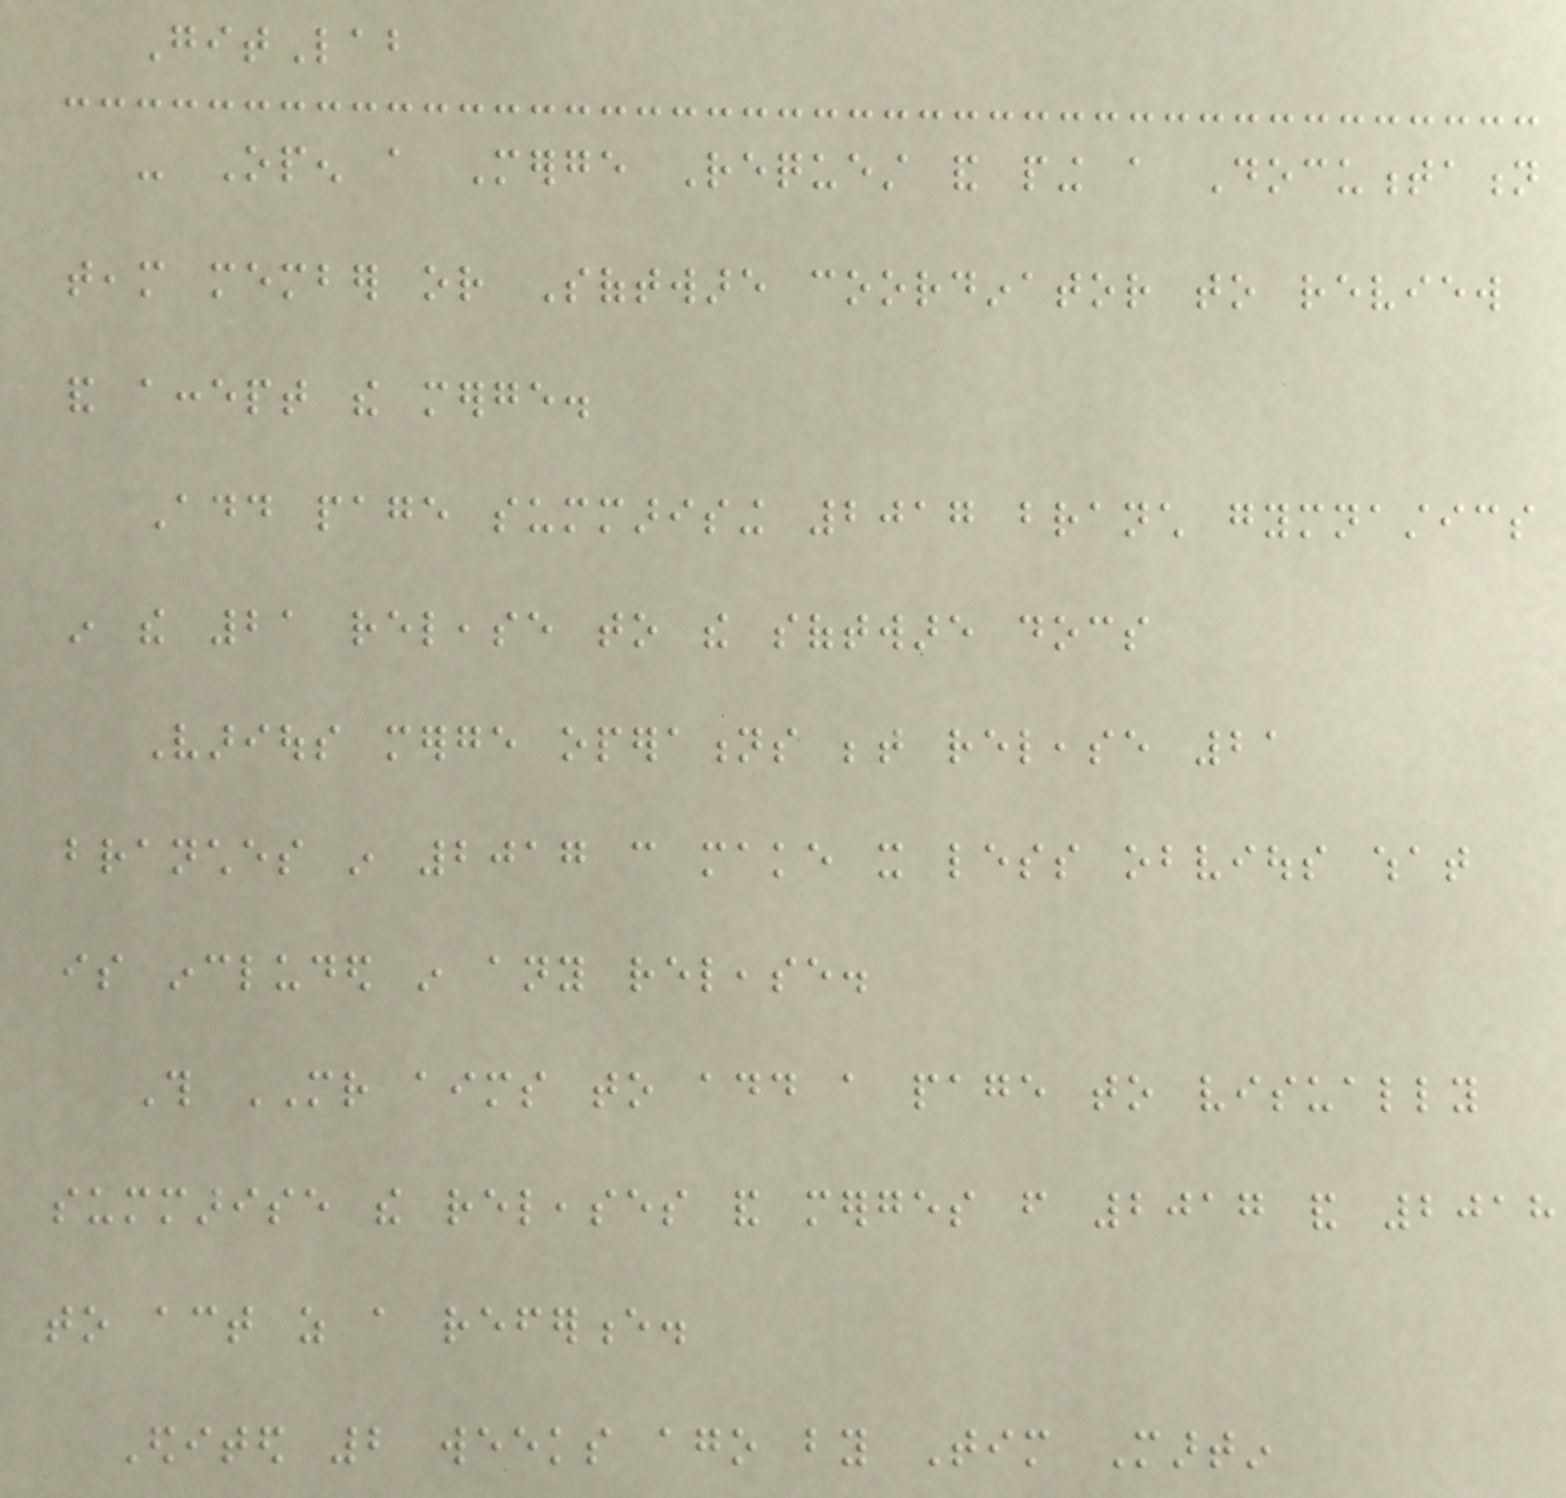GitLab
- Open a Merge Request and ping a Documentation
team member or Software coordinator to review
and accept the merge.
Add page summarising 2017 branch gymnastics
in the 21 release to the software docs
Various merge operations between release 21
branches in 2017 can make it less obvious what
is included in any release.
This MR aims to add a page to visually
summarise the releases and merges from 2017 and 2018
to act as a reference.
Edited 2 weeks ago by Tim Martin
